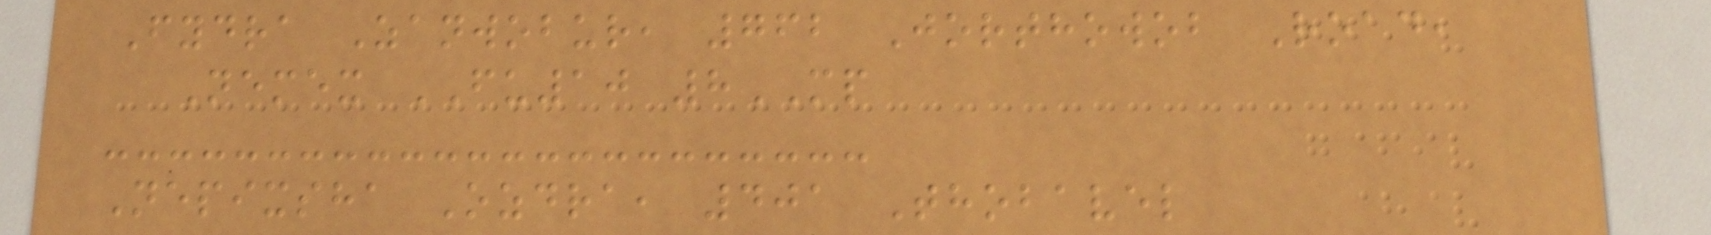Fydra Zanwobur, 762 Jorthowob Road,
Nemex FU10 8MP
Nepixsha Ozdra, 401 Thobavel
